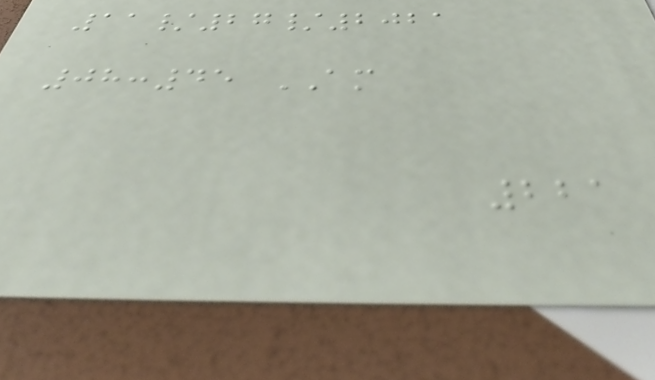11/27/2021
08:45 AM
221
